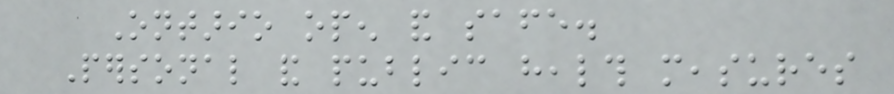Ontario open and safe.
Personal and public health measures
